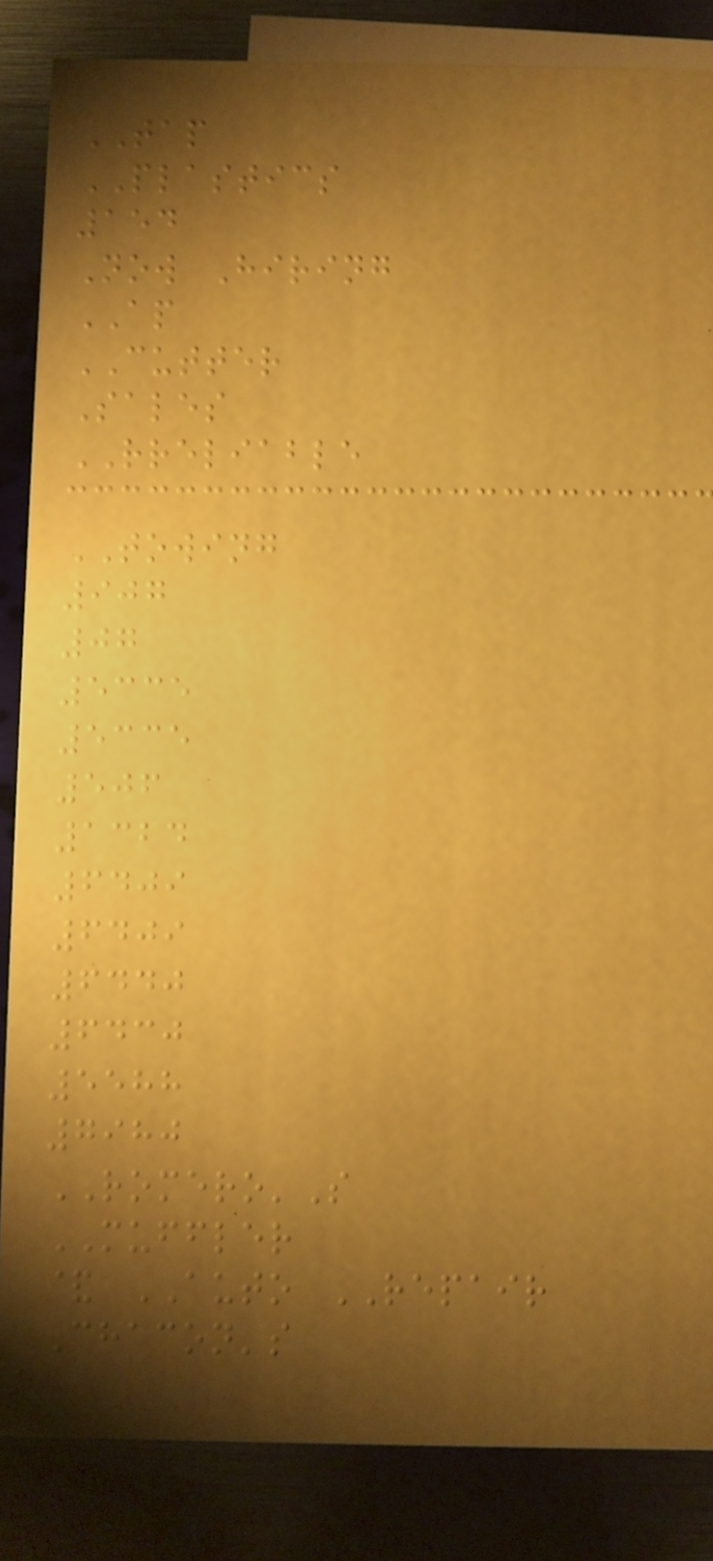TAP
PLASTICS
154
Now Hiring
AP
CUTTER
Sales
RRELIABLE
TOWING
907
07
5335
5335
506
1324
6409
6409
6440
6430
5588
7980
ROMERO'S
MUFFLER
& AUTO REPAIR
Chacon's
